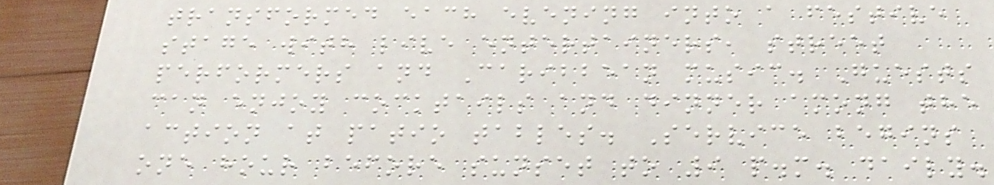transformed each evening into a festive
stage with live entertainers, street
performers and Caribbean music. Guests
can enjoy cocktails and dinner among the
action at patio tables. Service begins
one hour before sunset to 9 p.m. daily.
